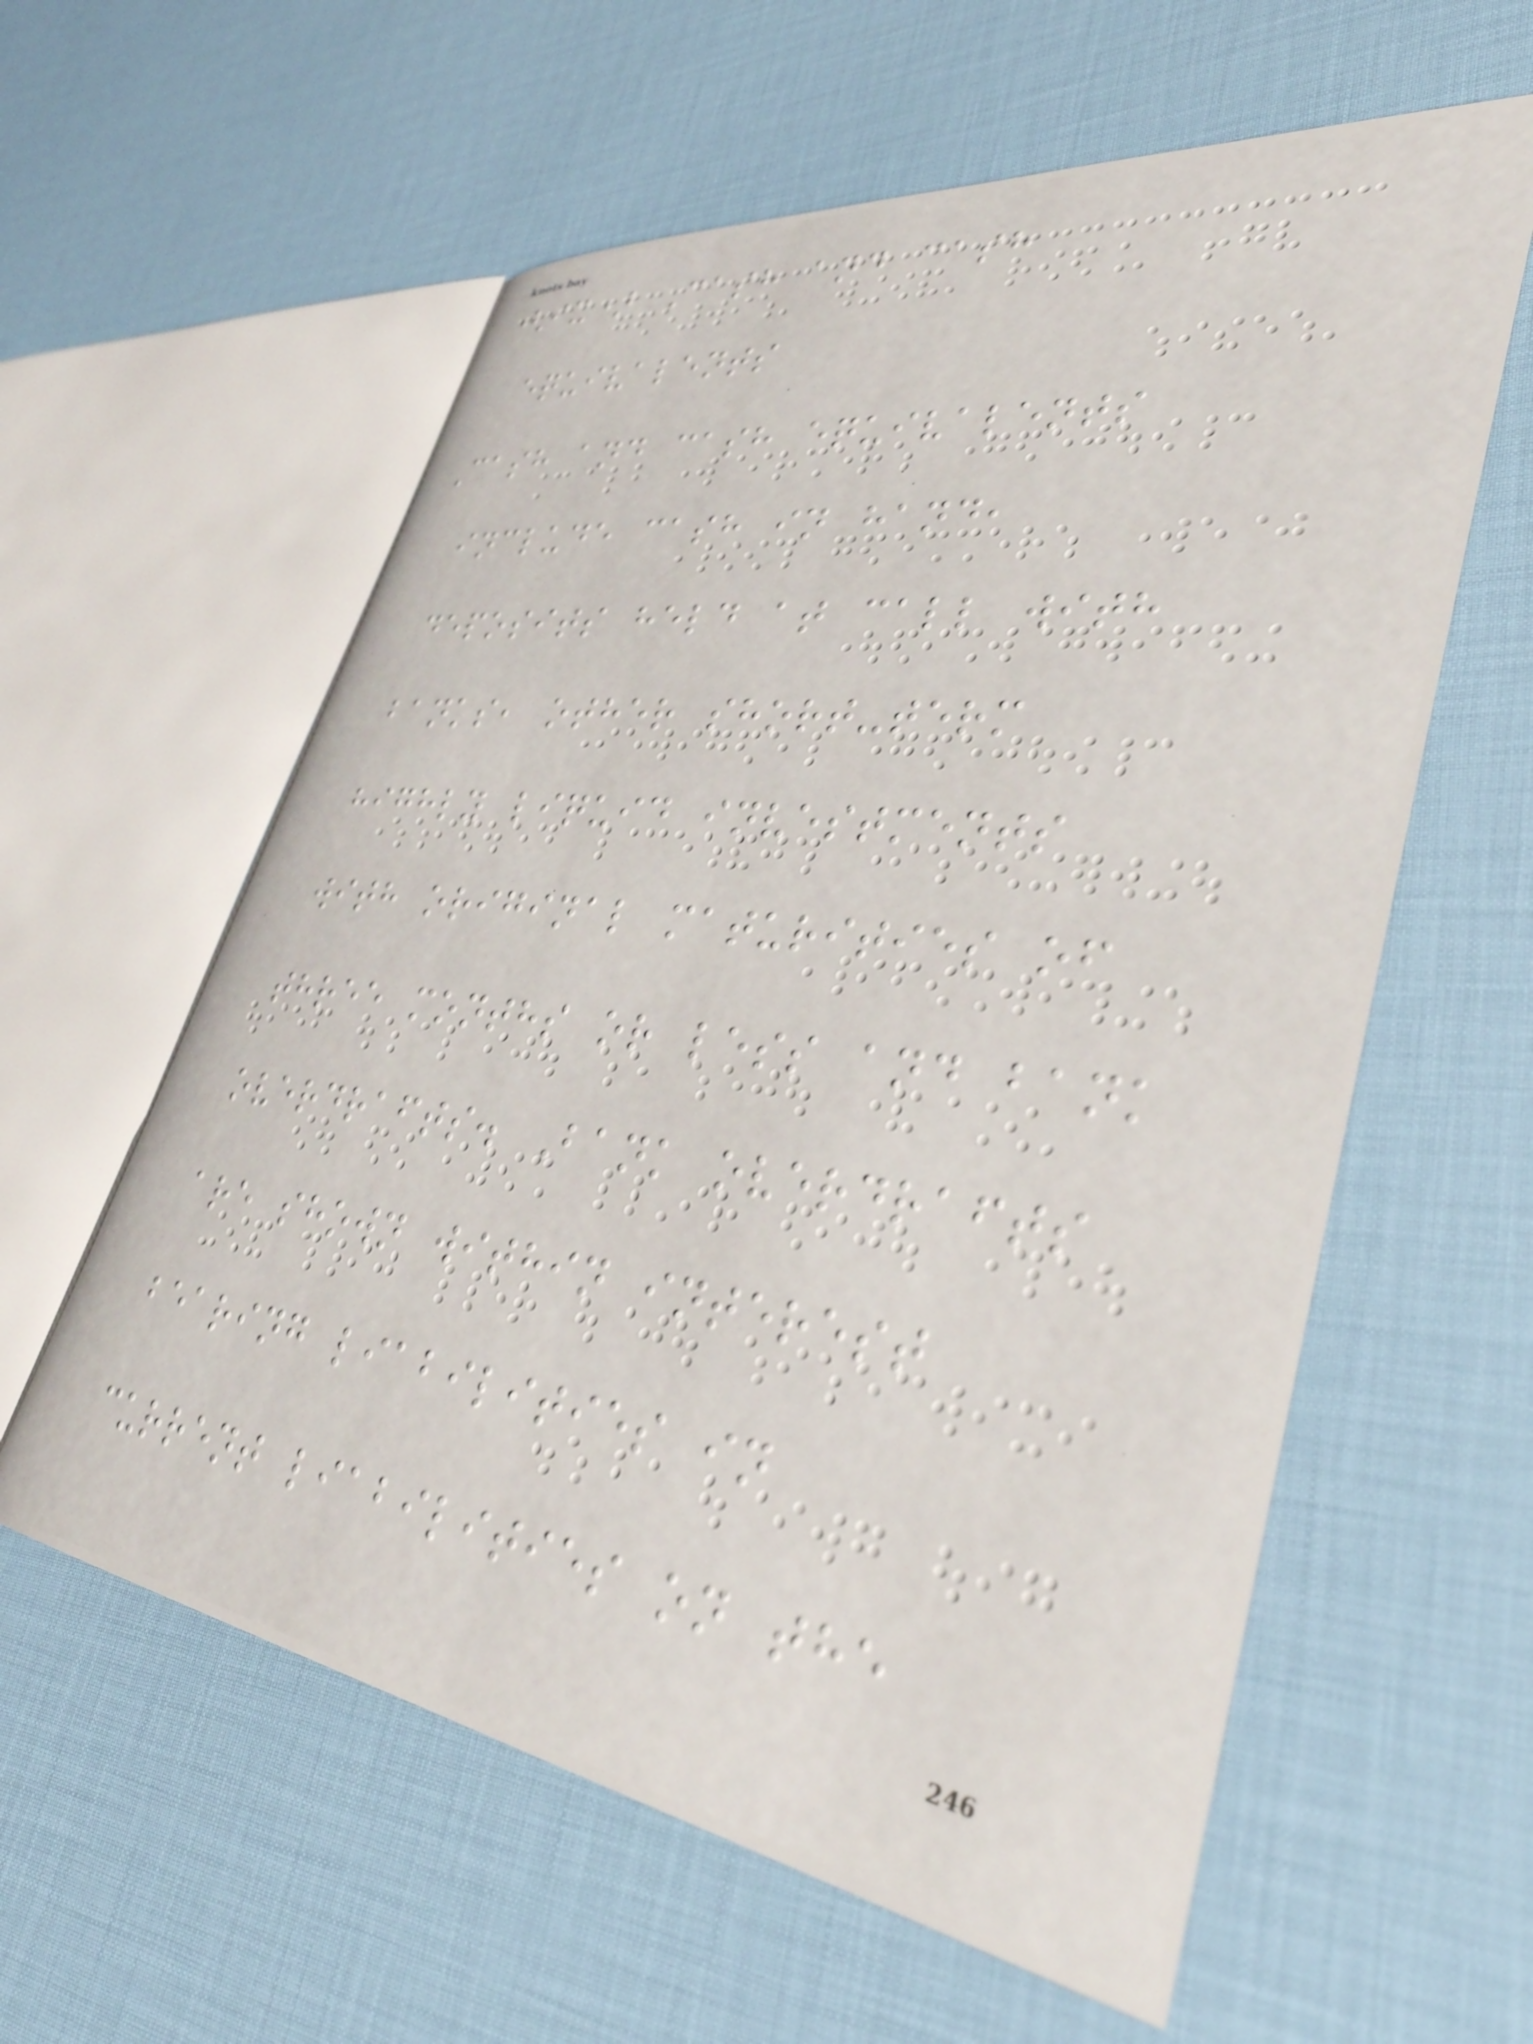(ix) Cash and cash
equivalents
Cash and cash equivalents
include cash in hand,
deposits held at call with
banks, other short-term
highly liquid investments
with original maturities of
three months or less and bank
overdrafts. Bank overdrafts
are shown within interest
bearing liabilities in
current liabilities on the
